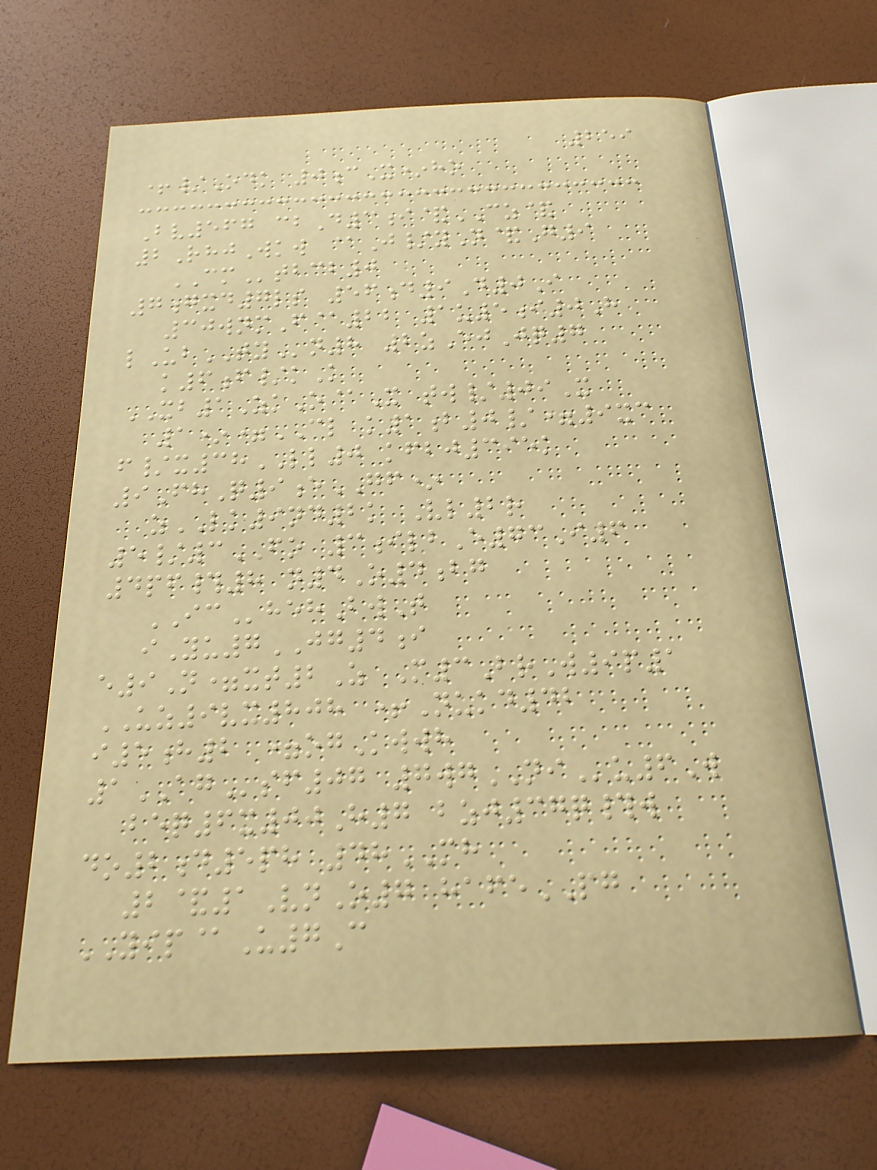259
+/Odk 0cX*ho
Bv567 cbD3i&CZ&
2RhjWkw @J/yN&G9
CMtbcb0
7gxd7ls 56d9D0I
30wnmF@22 1u5i0H
lUbTYn8 2zEjJq7
k6f/kK
XB1ZkO@X tw/09X
1*=CL k1b0/=9xc
f/x38LL0 kfbj395k
9FhQ9eGF*
zLK9nd2k Vl2r
5/3FO 3ilbE73I6
4pf#8 n4O4bg
IChehBwT
iYu7JG4i
e9N=xt2Z M3BrW9p1
UZ9vx808 +Nukd42
i5h2 =ogKwwh
1AGsf07 7wgNIu6W
beq6x00H7 bzj37q#w
do2d5ph 48MH
2&1VnO7 hafePG
YIP@U7C
